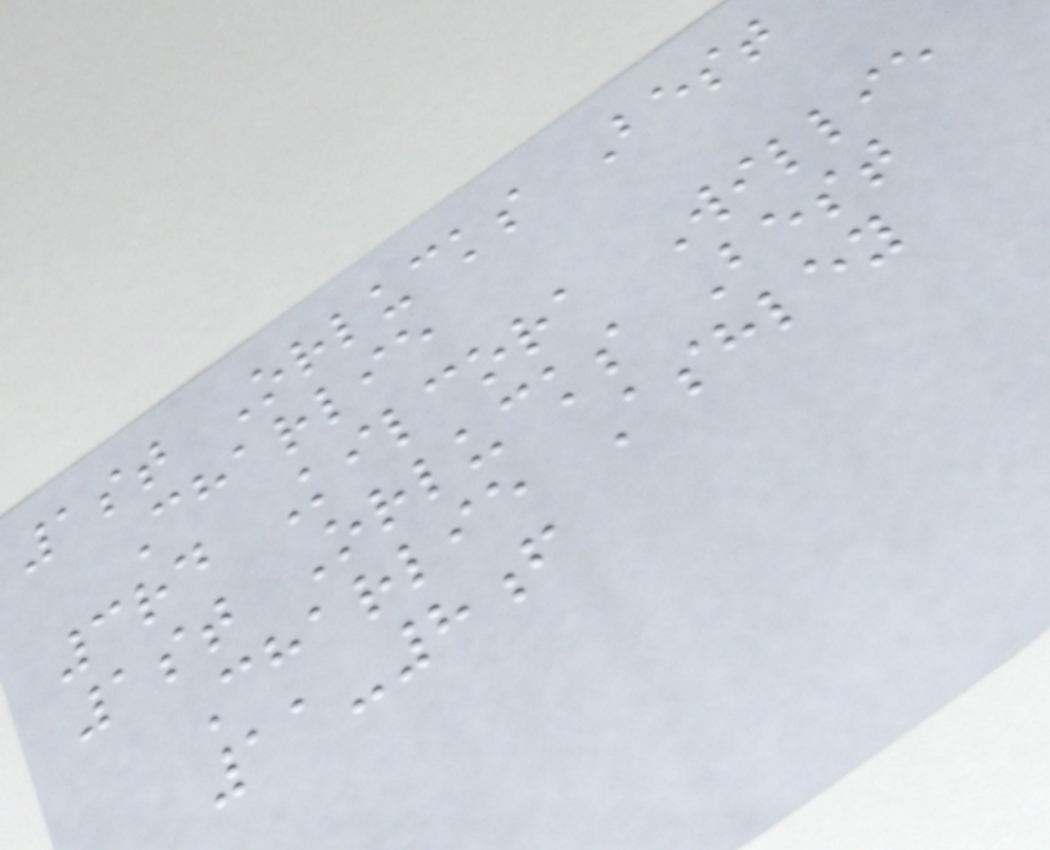1st Orlucks Best
Charlie
3rd Kilcora Willie
1st Orlucks Best
Charlie Ashley
11-8f
